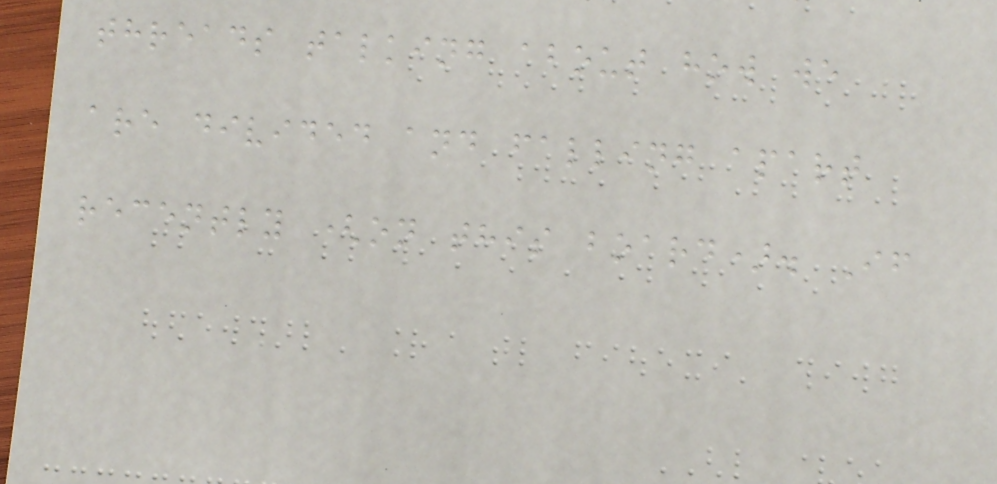threads talking about how we
are divided and falling apart
recently (on this board). If
